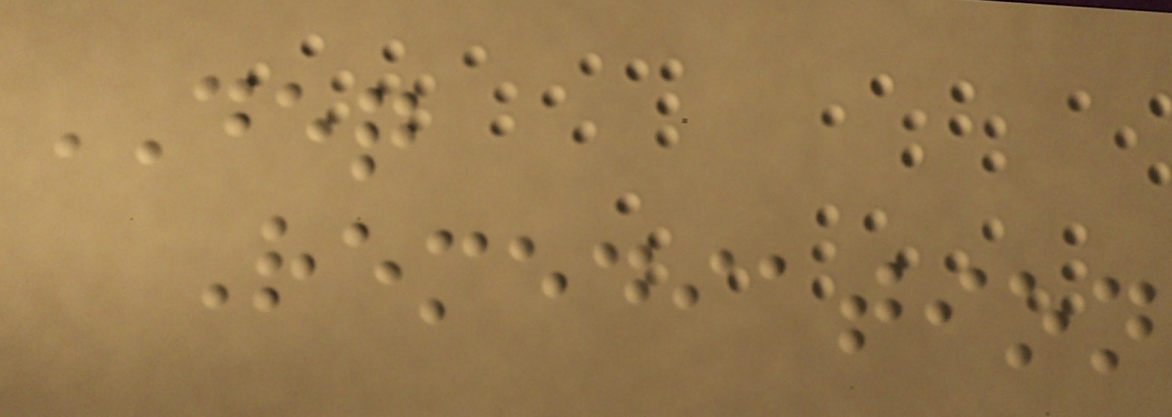DEQ
Remediation
